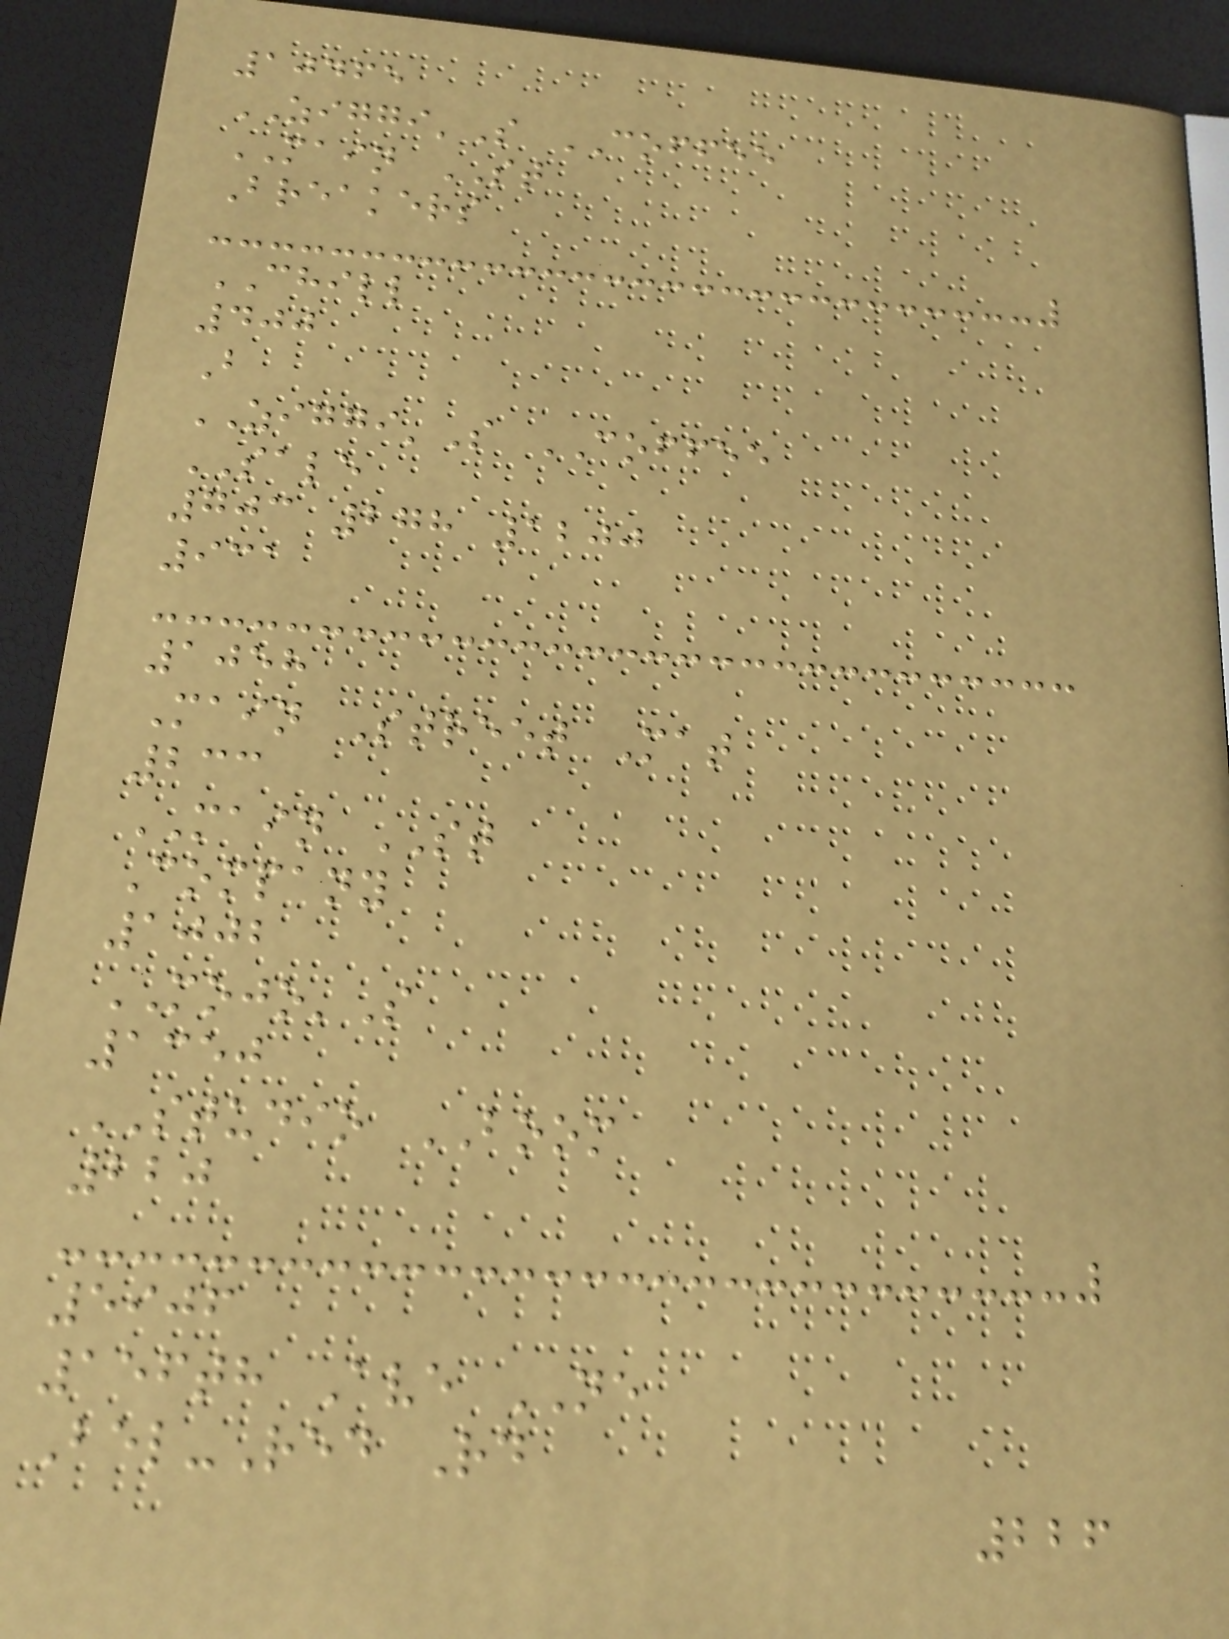10465
ZIGGI'S COFFEE
MAIN ST
Breakers
CHILL
400
B
ZIGGI'S COFFEE
SALE
703 278 1200
931
1058
Main Street Mat
233
MAIN ST
Company
1002
MOJO'S
1350
STUDIO BOOM
220
5906
156th Ave NE
Bel-Red Rd
226
